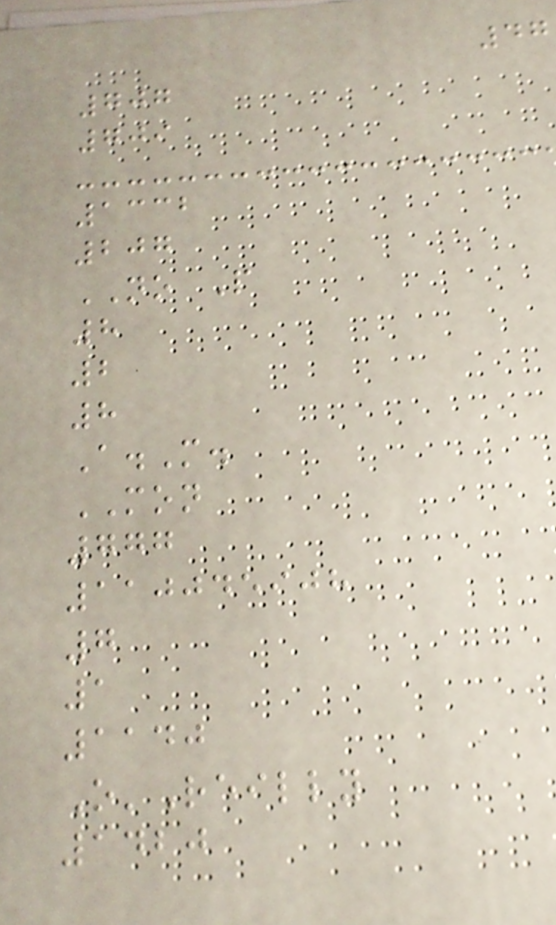47
707
709
1332
207
NO P
8
2
8
A.M.
MON
777
110045908
7
1
1140
O'Reilly
1420
